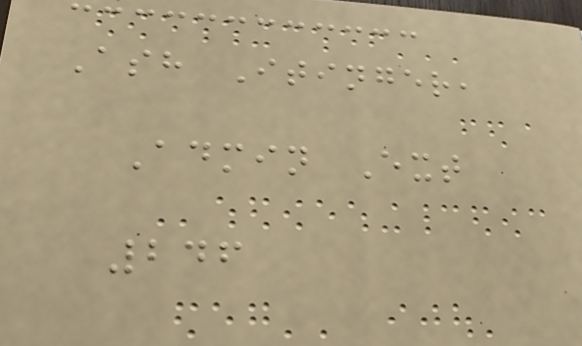Ash Itinger,
Admin Ext
246
